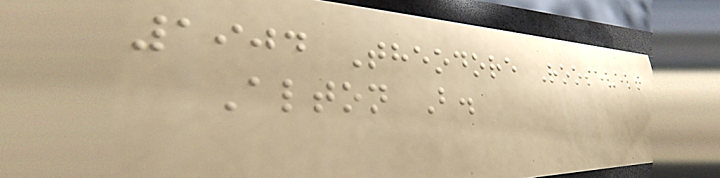1904 Theodore Roosevelt
Alton B.
